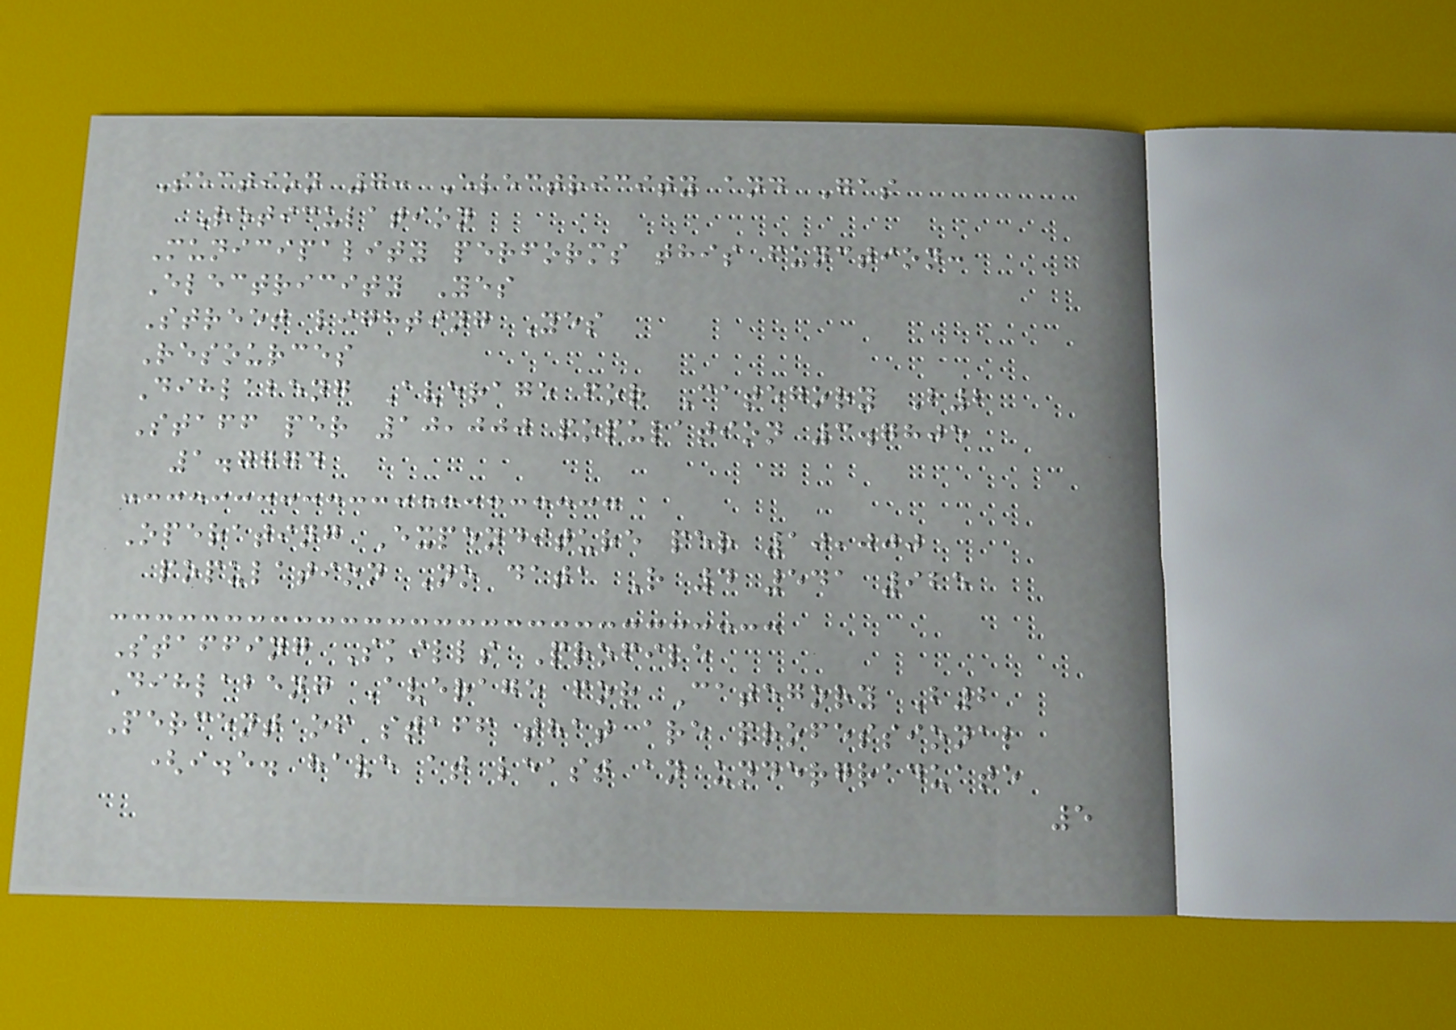Section 7: Electricity and Gas
Reticulation
Municipality performs this function:
Electricity Yes
Street lighting Yes
Resources
Dihlabeng Average for Category B2
Staff per 10,000 population 3.7805
1.7774
Operating Expenditure per 10,000
population No data R 4 541 925
Staffing Skills Profile
Dihlabeng Average for Category B2
Percent of staff that are professional
(i.e. have at least an undergraduate
5
